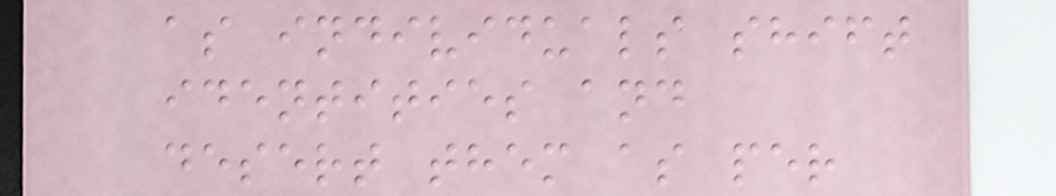as individuals shift
identities and
desert them as per
